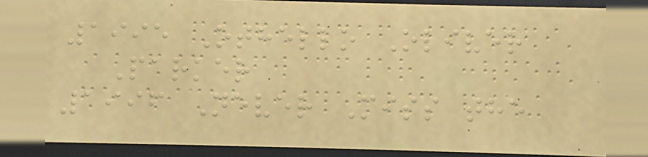1995 Othello Oliver
Parker
1996 Never Miss the
